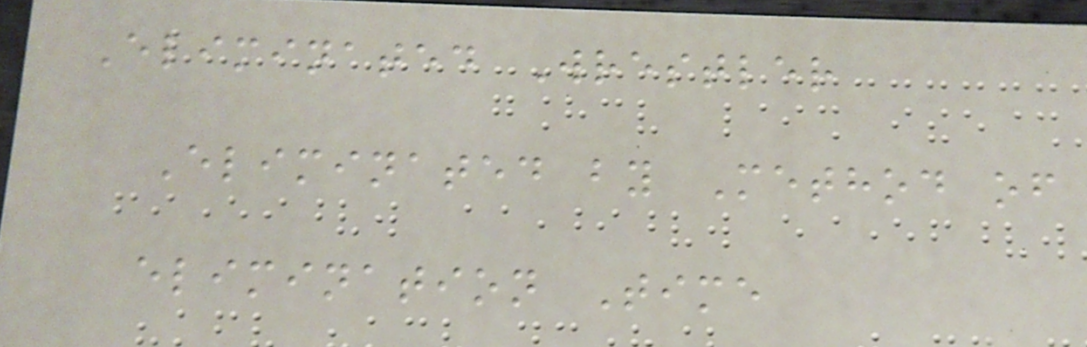Eliminated Wrestler
Eliminated by Method of
elimination Time
